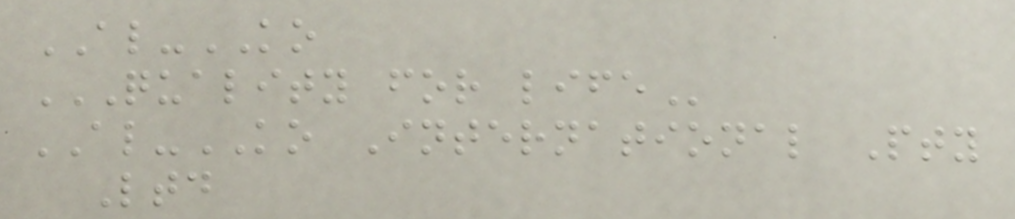AL-KO
QUALITY FOR LIFE
AL-KO International Pty
Ltd
